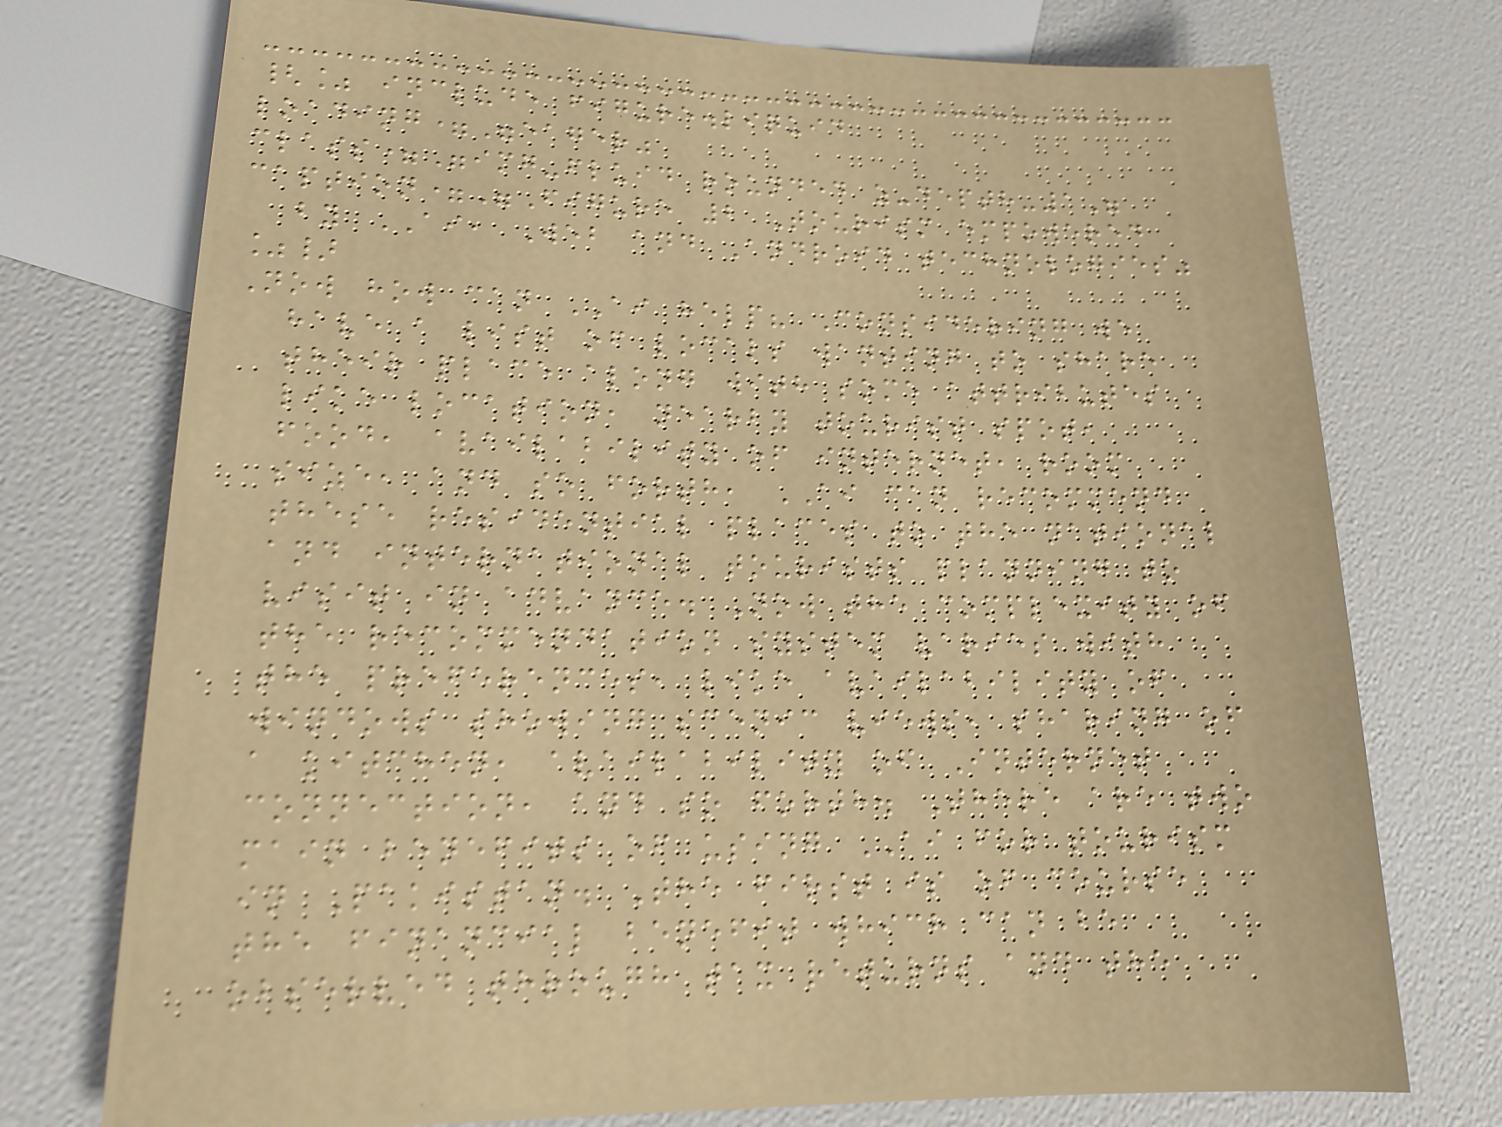{% include figure.liquid
loading="eager"
class="img-fluid rounded z-depth-1"
caption="Figure 2 Tourism empowered
by AI, Web and Android technologies"
%}
Now how can AI help? Considering we
have a list of locals wanting to share
their place along with some attributes
like location, nearby tourist spot,
food, availability of internet, room
size, and so forth, AI can recommend
these residential places to the national
and international tourists planning to
visit in advance. Now the complexity of
the recommendation system varies with
the preferences, like availability of
windows showing scenic views, sharing of
a kitchen, availability of Internet
connection, and so forth. There are two
main benefits of using AI for tourism
in Pakistan. The first is of course
the financial benefit which can be
observed through tax returns and the
